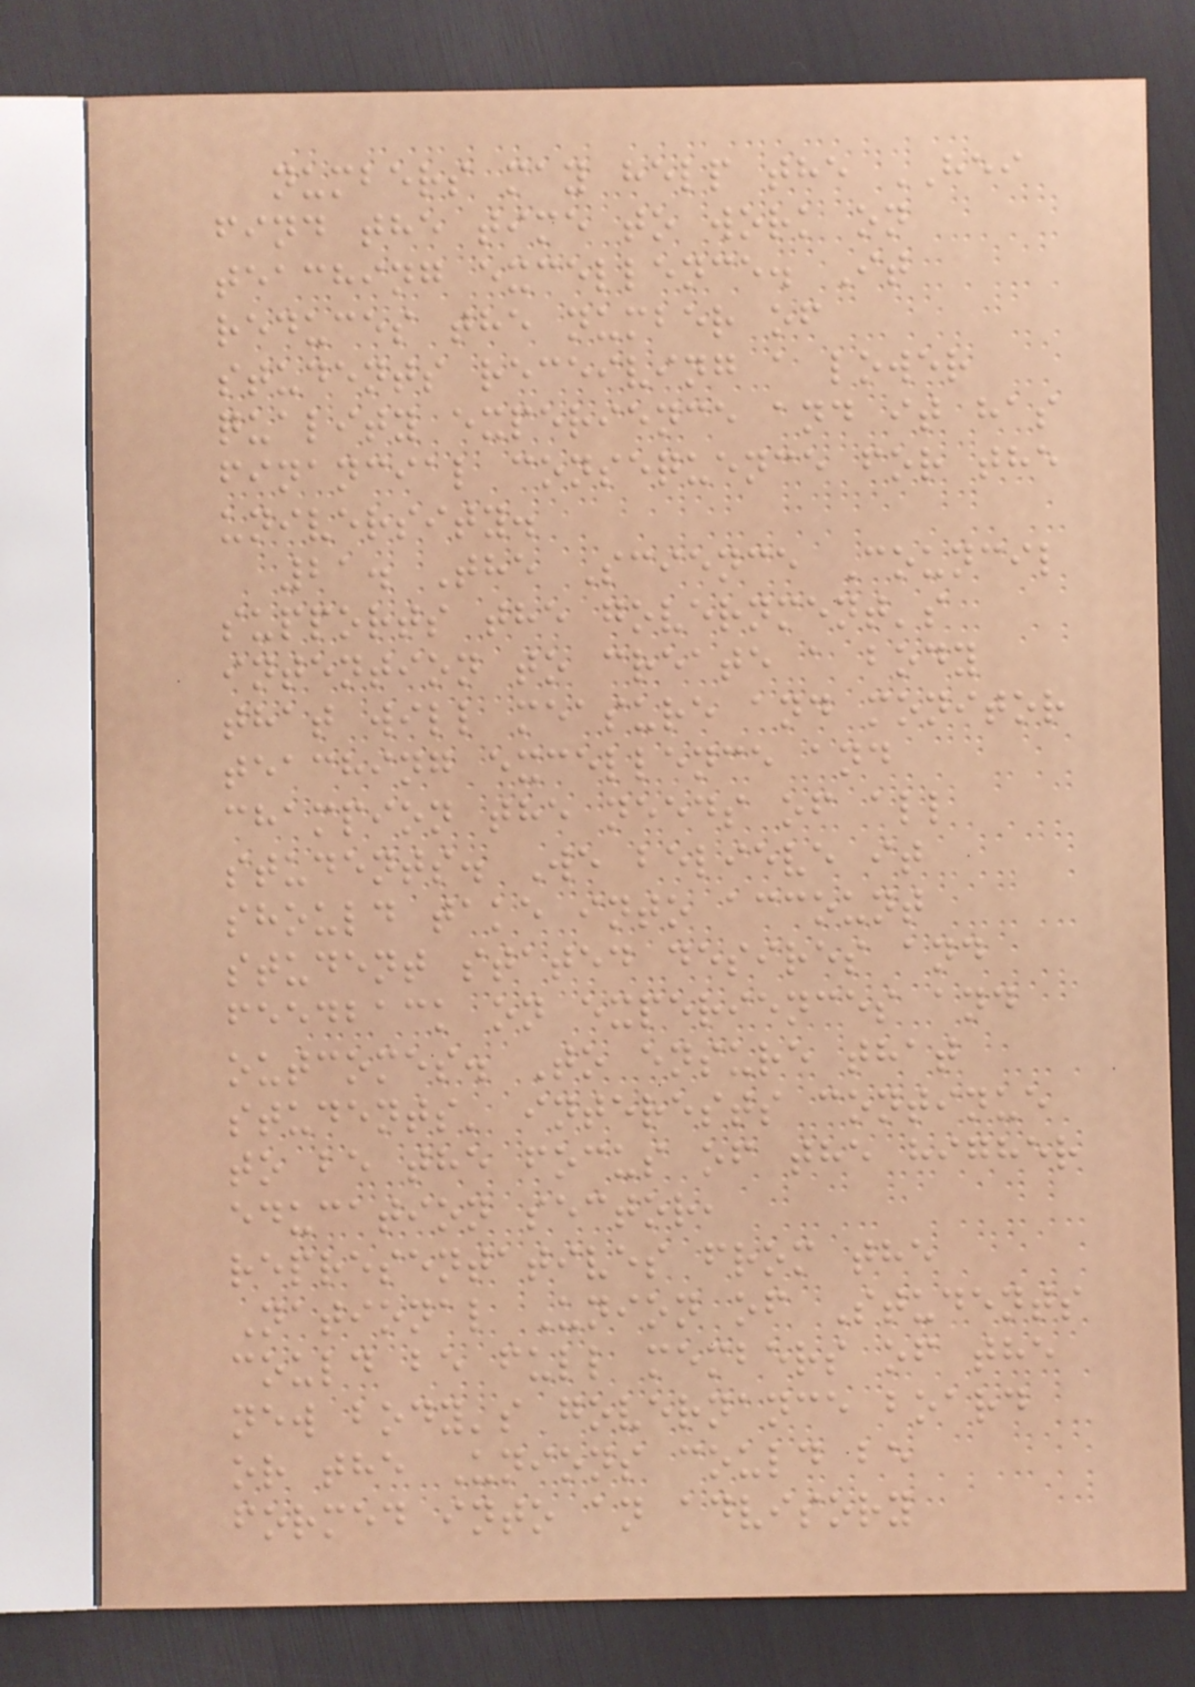numbers may help the HEI
find the time to work on
teaching excellence. It
reduces the number of
students receiving a lower
quality experience and it has
financial consequence for the
university.
21. The Science Council
supports the government's
intention to create a body
that will measure and monitor
teaching excellence and
champion the needs of all
students. We believe it
should take into account
student stated desires and
feedback on experiences and
outcomes. To ensure that
students' interests continue
to be the focus of the higher
education sector,
representatives from the
National Union of Students
could be full members of the
new body's governance board
or the Unions could be
formed into an advisory
